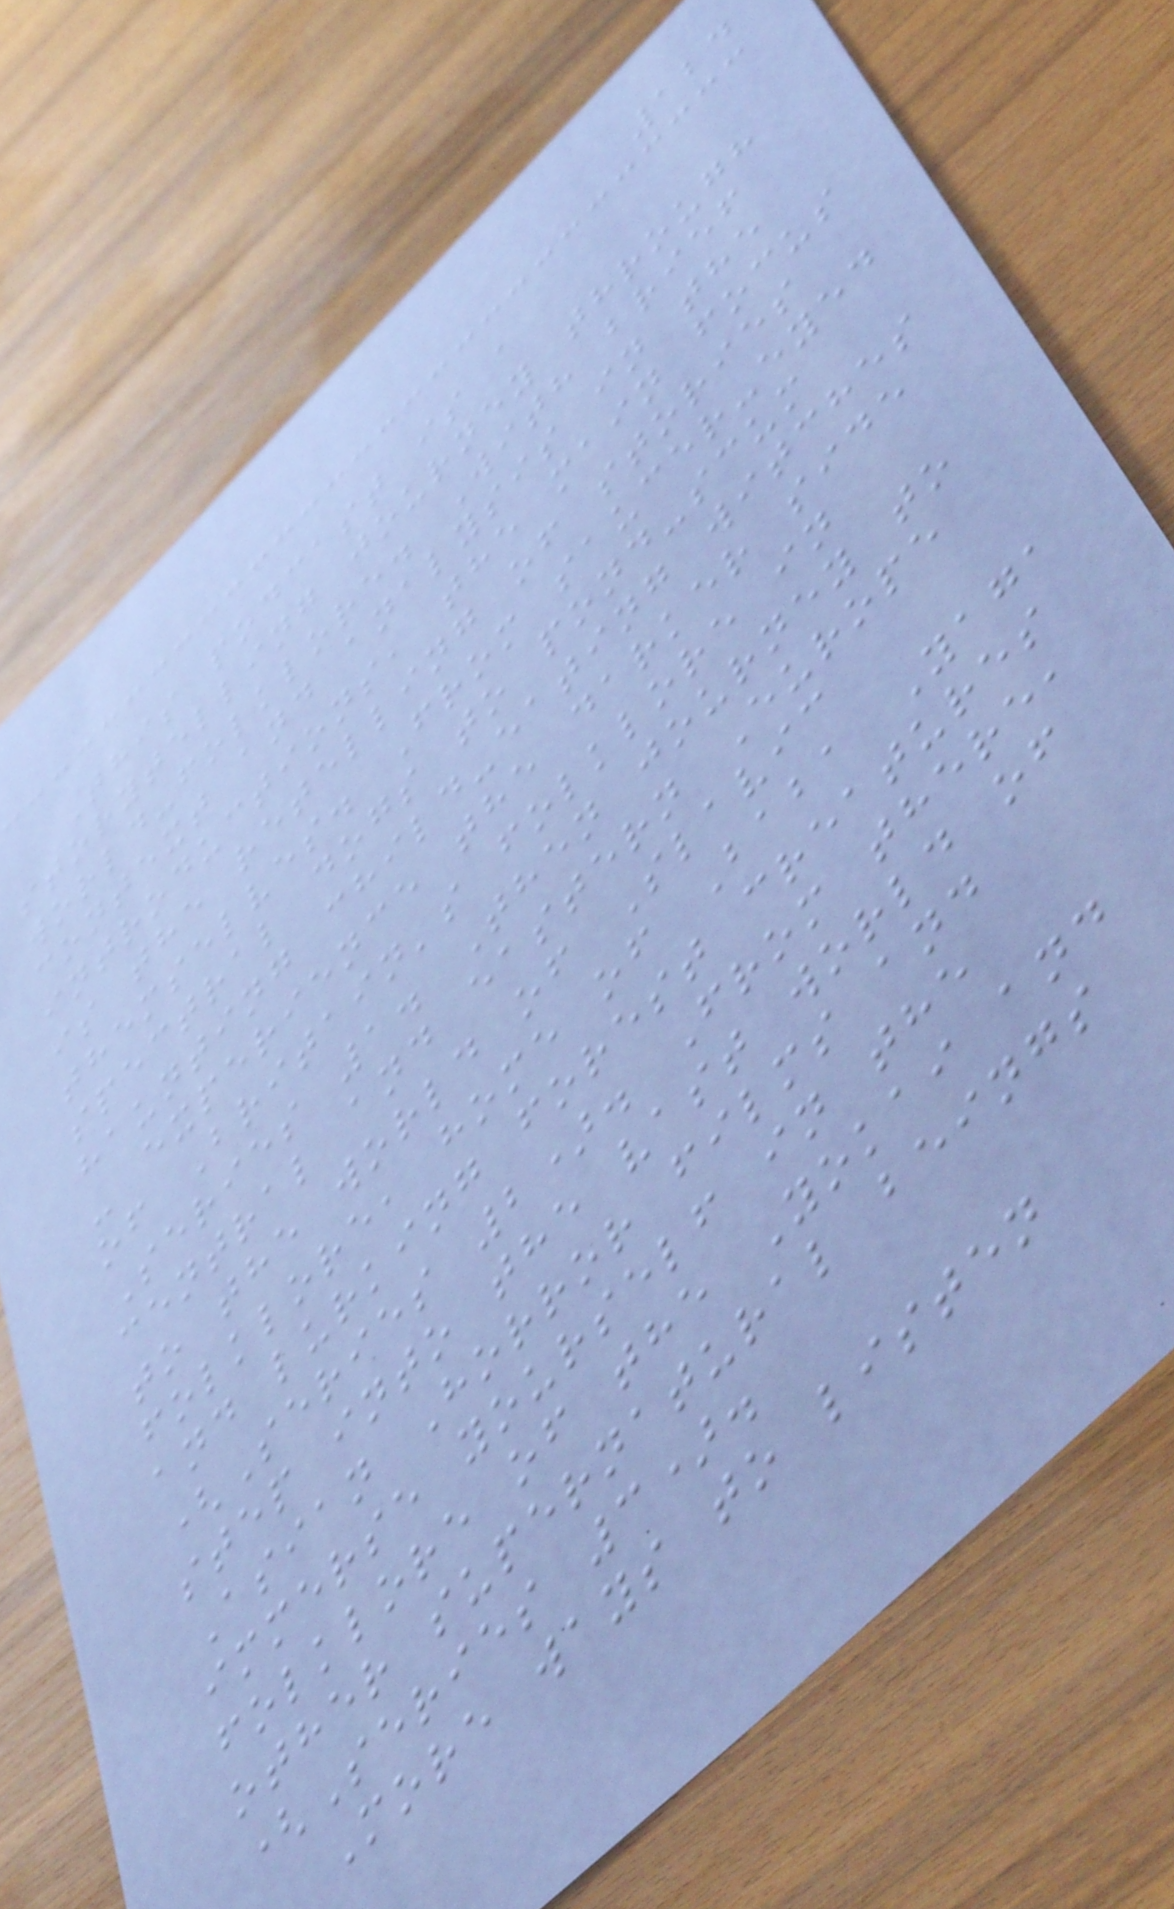124
This podcast is a
storytelling journey through
world-folklore. With brief
context and analysis in the
introductions, the main focus
is the retelling of stories
themselves. From saucer-eyed
spectral dogs to pond-scum
haunting child-eating witches
- experience the darker side
of Britain's folklore in
Series 1. Then journey to
central and eastern Europe
to the world of Slavic
folklore, home of Baba Yaga
and lurking forest creatures
(Series 2). From there,
step into the vast world of
Asian Horror films and
immerse yourself in the
folklore of the Yokai and
other supernatural beings
(Series 3).
More ways to listen
